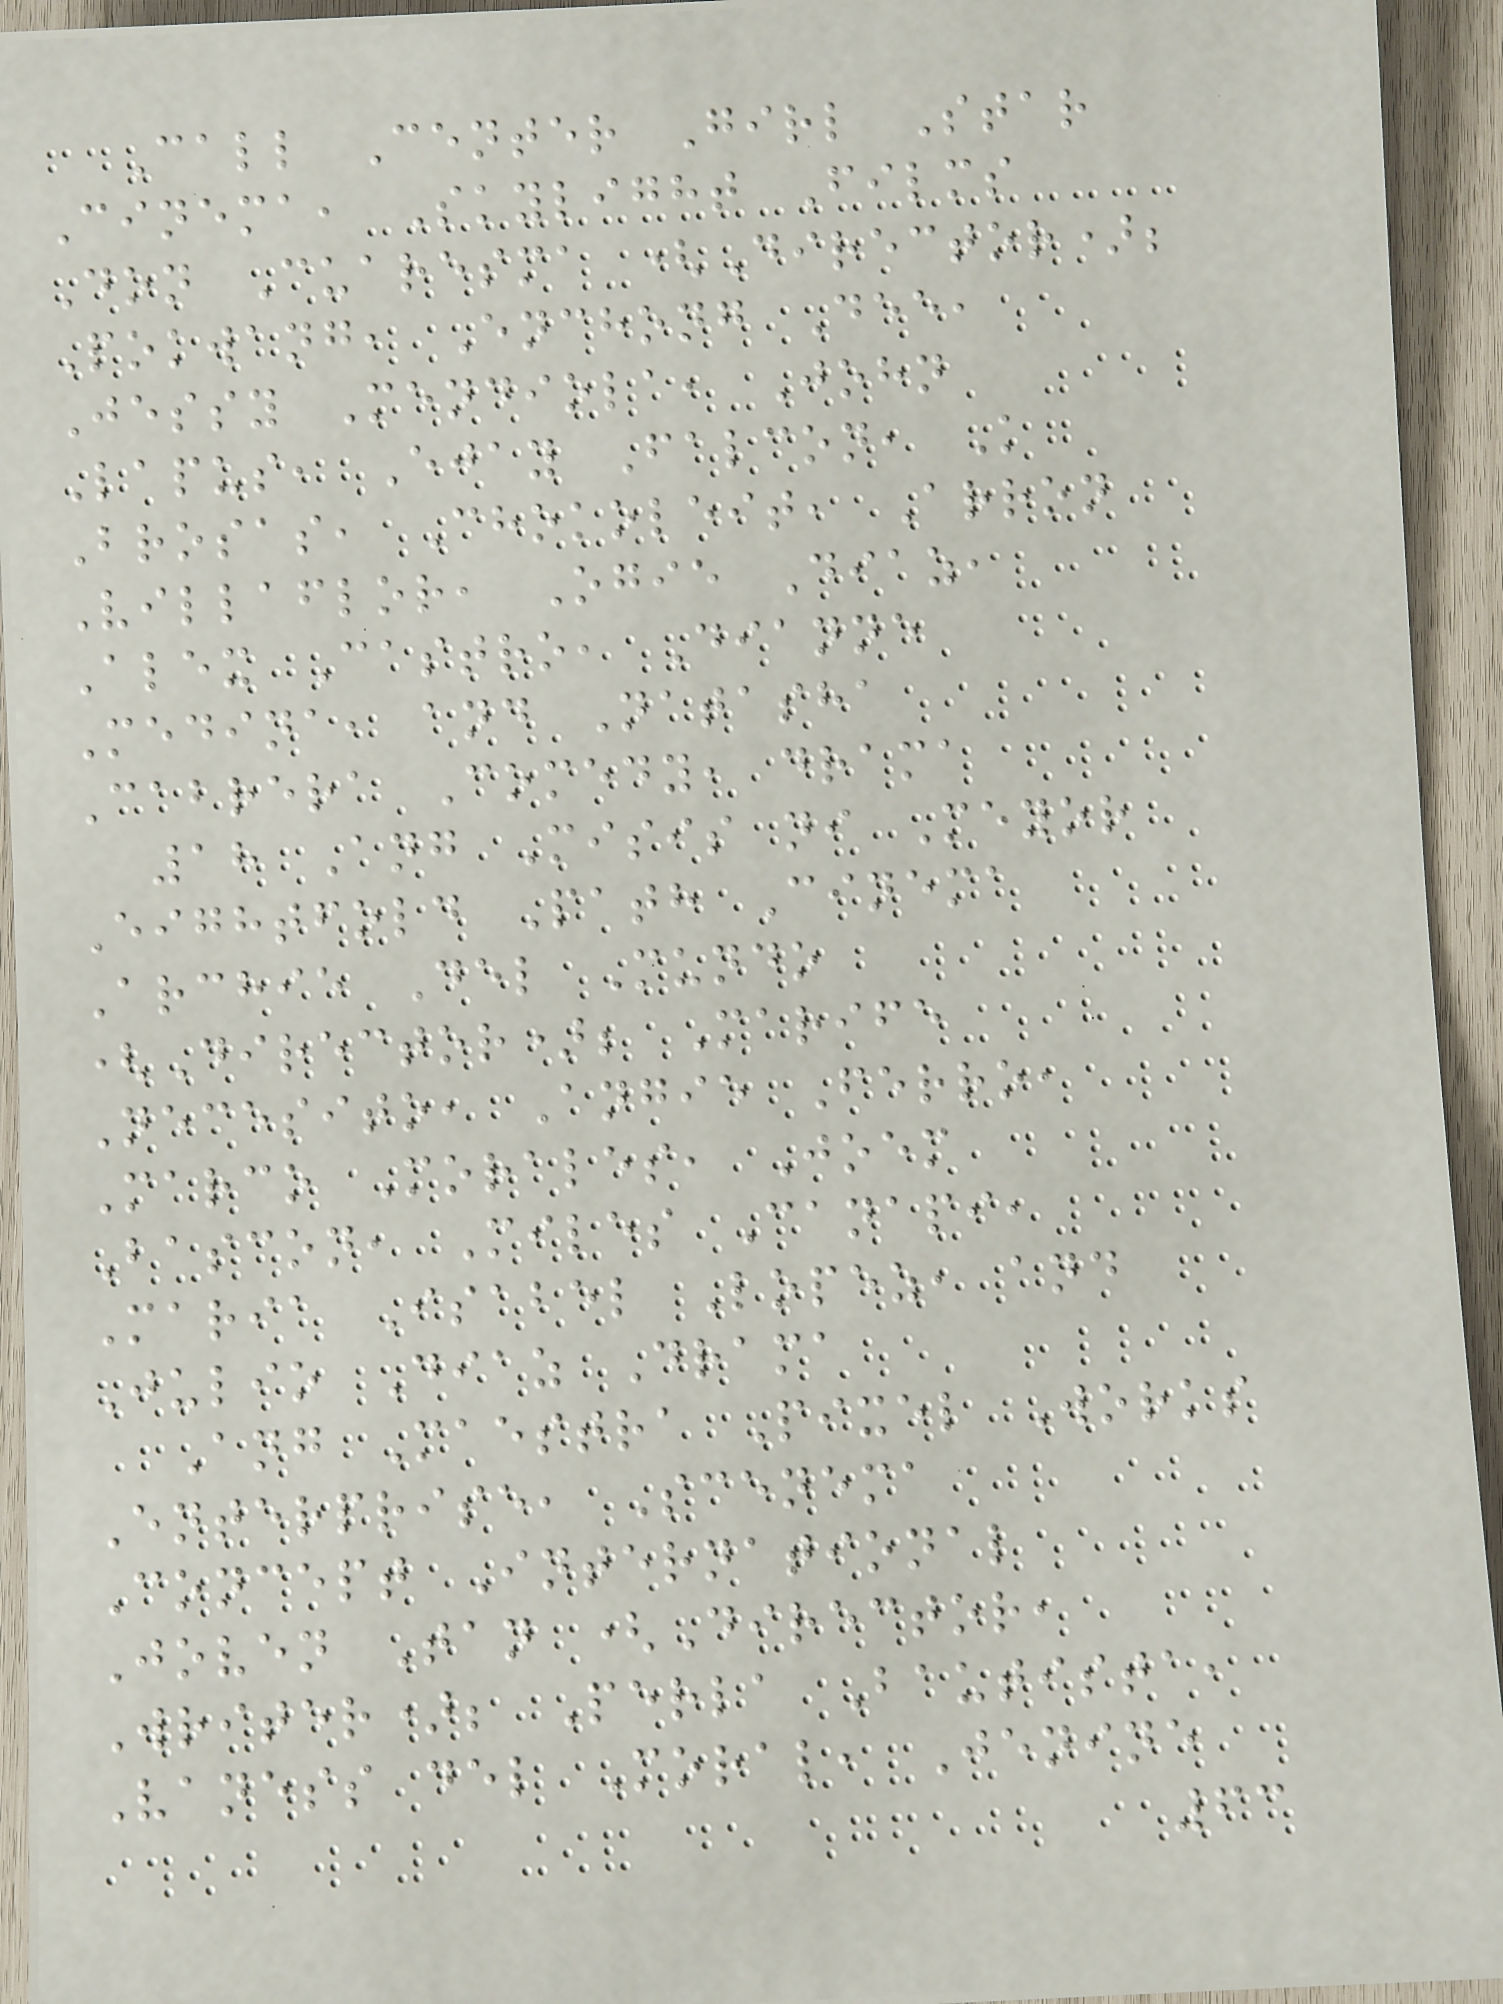Call Center Girl Star
Cinema, Skylight Films
Don Cuaresma (Director);
Pokwang, Enchong Dee,
Jessy Mendiola, John
Lapus, Ejay Falcon, K
Brosas, Chokoleit, Arron
Villaflor, Ogie Diaz,
Alex Castro, Dianne
Medina, and Natasha
Cabrera Comedy, drama
18 Ang Misis ni Meyor
Eightfold Path Cinema
Archie Del Mundo
(Director); Marife
Necesito, Angie Ferro,
Marco Morales, Joem
Bascon, Miles Canapi,
Maria Isabel Lopez, and
Julio Diaz Drama
Ang Maestra Pixel Works
Enterprise, Scenema
Concept International
Joven Tan (Director,
Writer); Perla Bautista,
Vaness del Moral, Jenine
63
